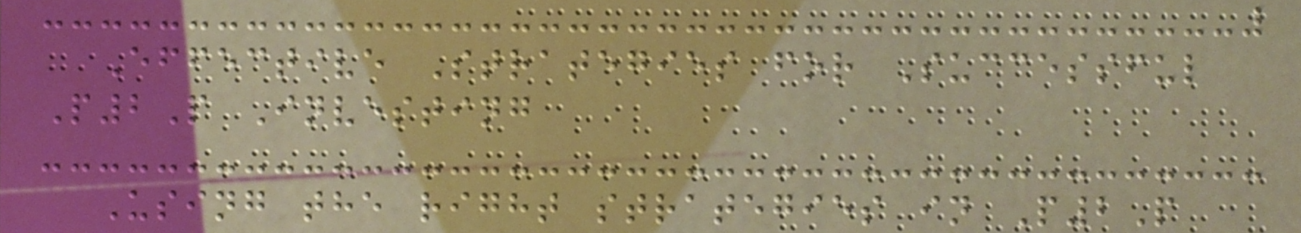Effective Strategies for Successful
P2P Investing
Using the right strategies in P2P
